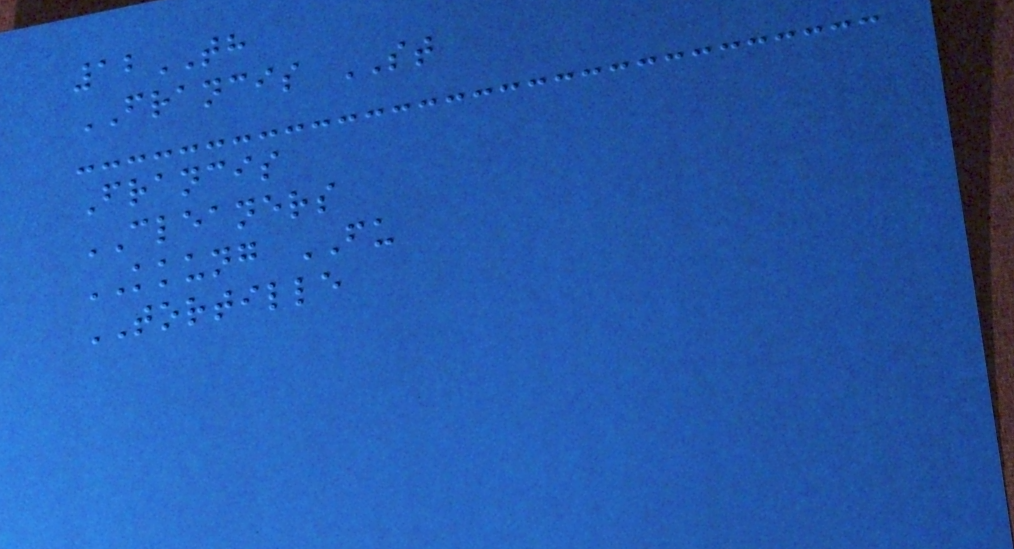12TH
FRANCIS ST
Francis
CLEANERS
KKUNG FU
TORTILLE
